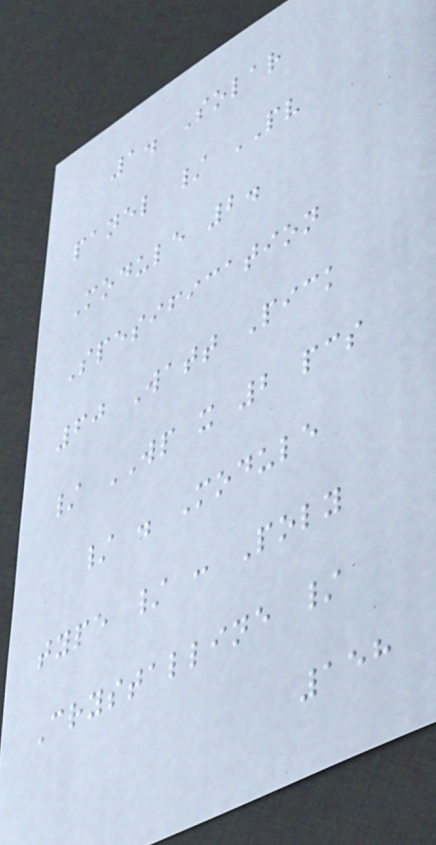1. Solar
panel / PV
Module 2.
Spesification
60 Watt Pick
/ WP x 2 pcs
/ . Module
type / : Poly
Crystalline /
158
